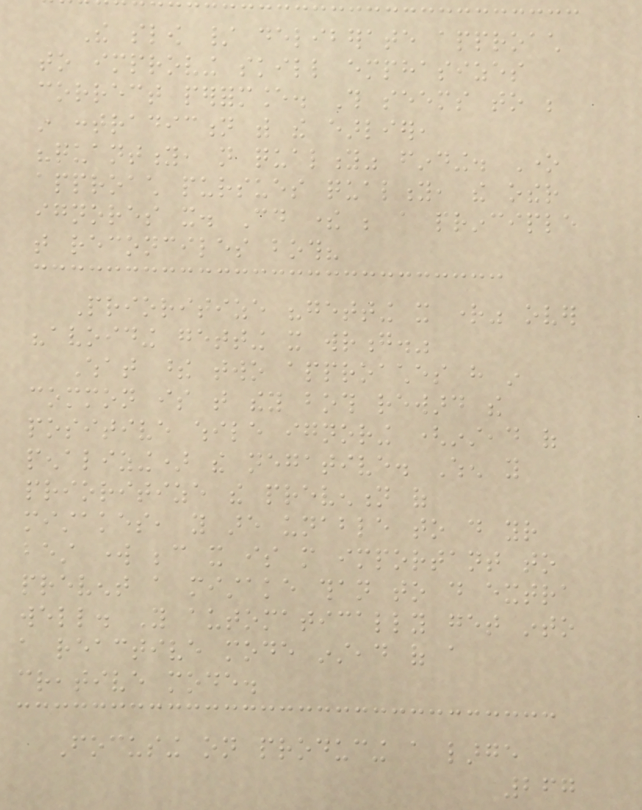The slow / deliberate approach
to improving skill emphasizes
correct performance. This seems to be
in contradiction with the earlier,
"quantity, not quality" finding. One
approach pursues quality, the other
ignores it. Could there be a principle
that reconciles both?
Prioritize "getting it right" over
"avoiding getting it wrong."
What these two approaches have in
common is that they both reward the
positive while ignoring (instead of
penalizing) the negative. When you
prioritize the prevention of
mistakes, you are unable to do your
best work because it is more important to
prevent a mistake than to do extra
well. You automatically get into
a reactive mode instead of a
creative mode.
Focusing on producing a large
267
